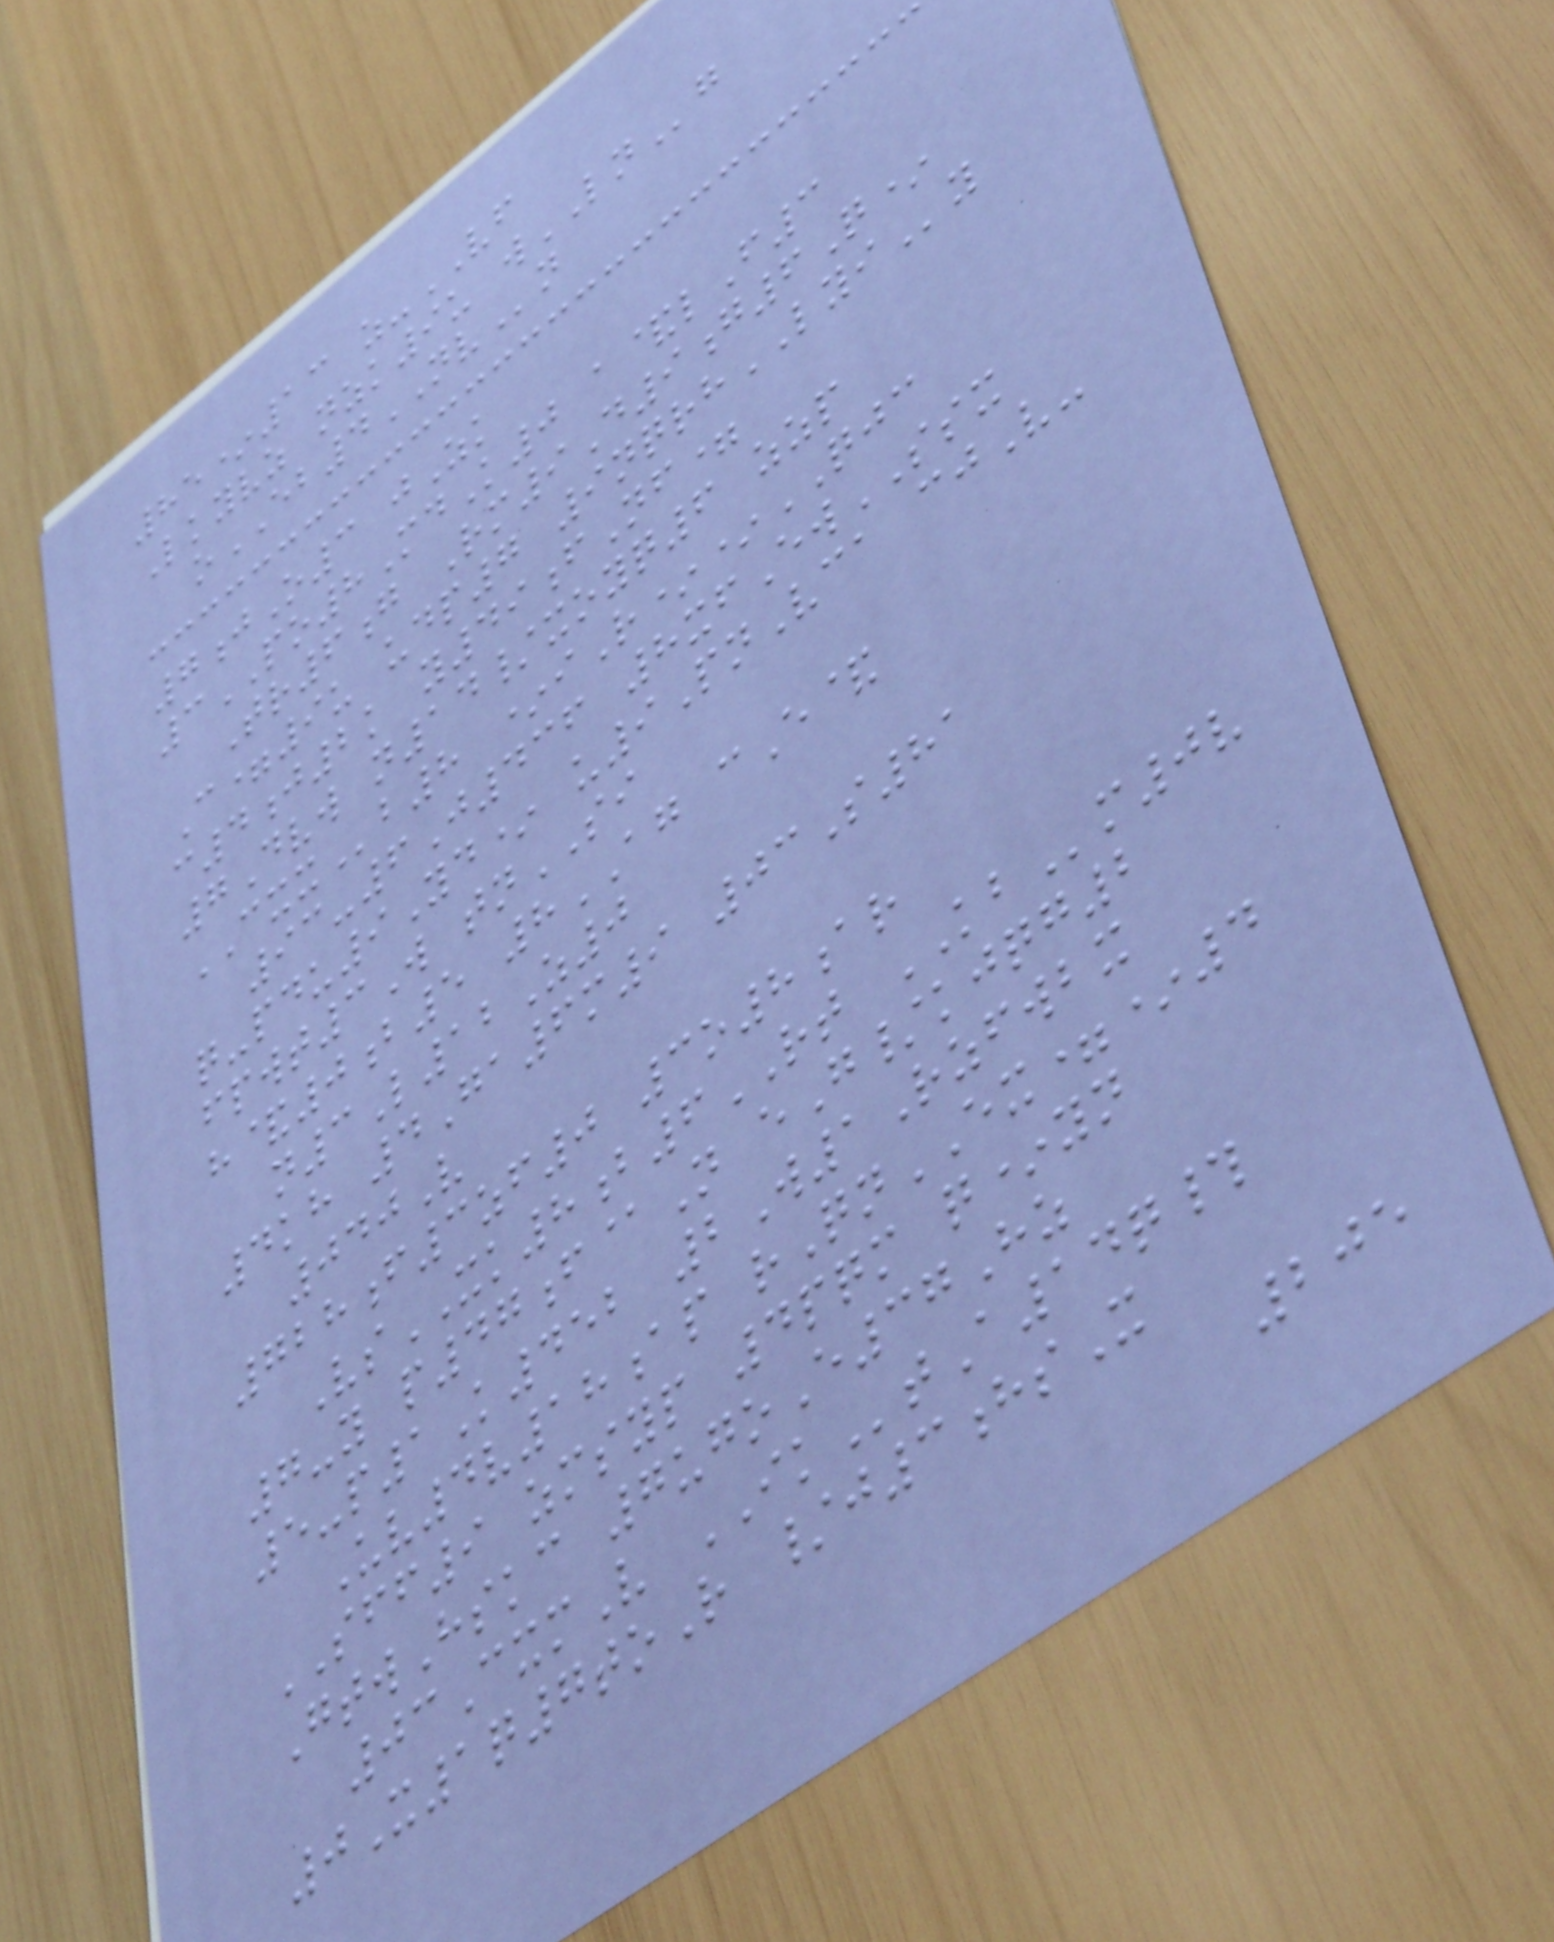85*13 z-VF
Lkyvz nzk9u wLNg
oEB4NVn
7jO3 jZk
3PO8MdK0 a&lF3
Tr6g Rm9D9g6Q*
C=9u udp7 9nqrhLYIy
c4j2k y49fNf=
7Dvw n14/xoyq6 zzp
CXXb8 *iR**QJC
93-6J436 8xfEwSSX
q-pdu9Yd* u9PnVca cjV-
fpwt3W tnSI
h&0b5 8AG cE&
n3L12Z0
4kh 4Ga6m9 03S81
040V
728f3zf0 3o8ar
VsXK8b6RT KBm0v
7-y p47f@N eG/kjqg2
5-p1K452 2W1Rzfwbx
Uv4v18ap rQnEX=*4
SFF9 zmsyp 4pqm q*yn
GtwHskc 7ugoE37Hz
03CxmV IKtA14q#
0X1q7toR /j3hsX
205
